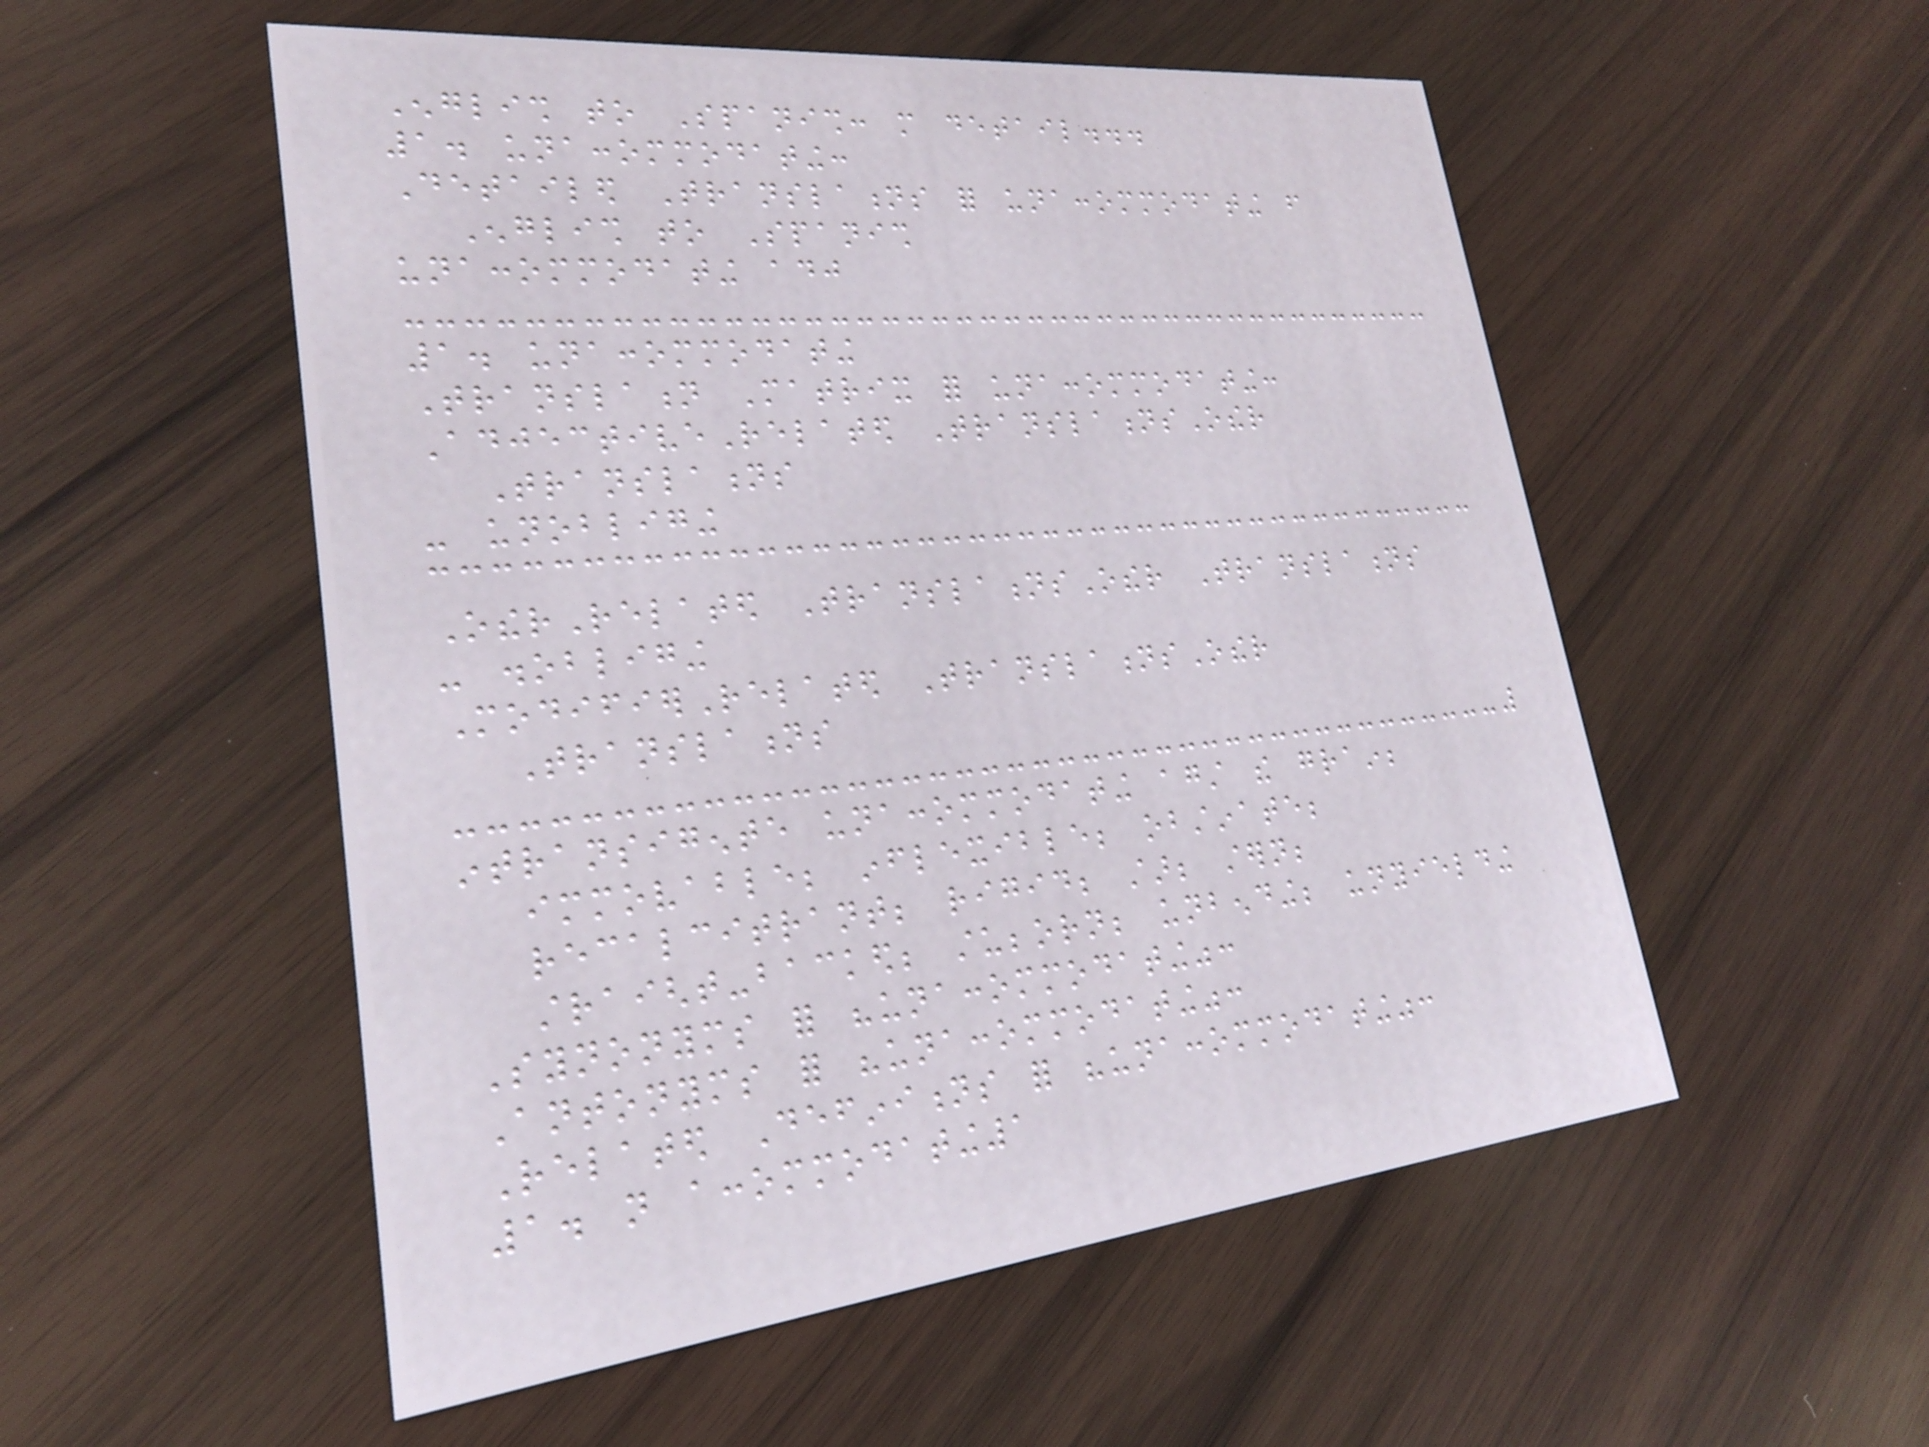English to Spanish: more detail...
1. unaccommodating:
Detailed Translations for unaccommodating from
English to Spanish
unaccommodating adj
1. unaccommodating
Translation Matrix for unaccommodating:
AdjectiveRelated TranslationsOther
Translations
- unobliging
OtherRelated TranslationsOther Translations
- disobliging
ModifierRelated TranslationsOther
Translations
intransigente unaccommodating against the grain;
immovable; inflexible; obstinate;
recalcitrant; rigid; star; stern;
straight-backed; stubborn; unbending; unyielding
Synonyms for "unaccommodating":
Antonyms for "unaccommodating":
Related Definitions for "unaccommodating":
1. not accommodating1
